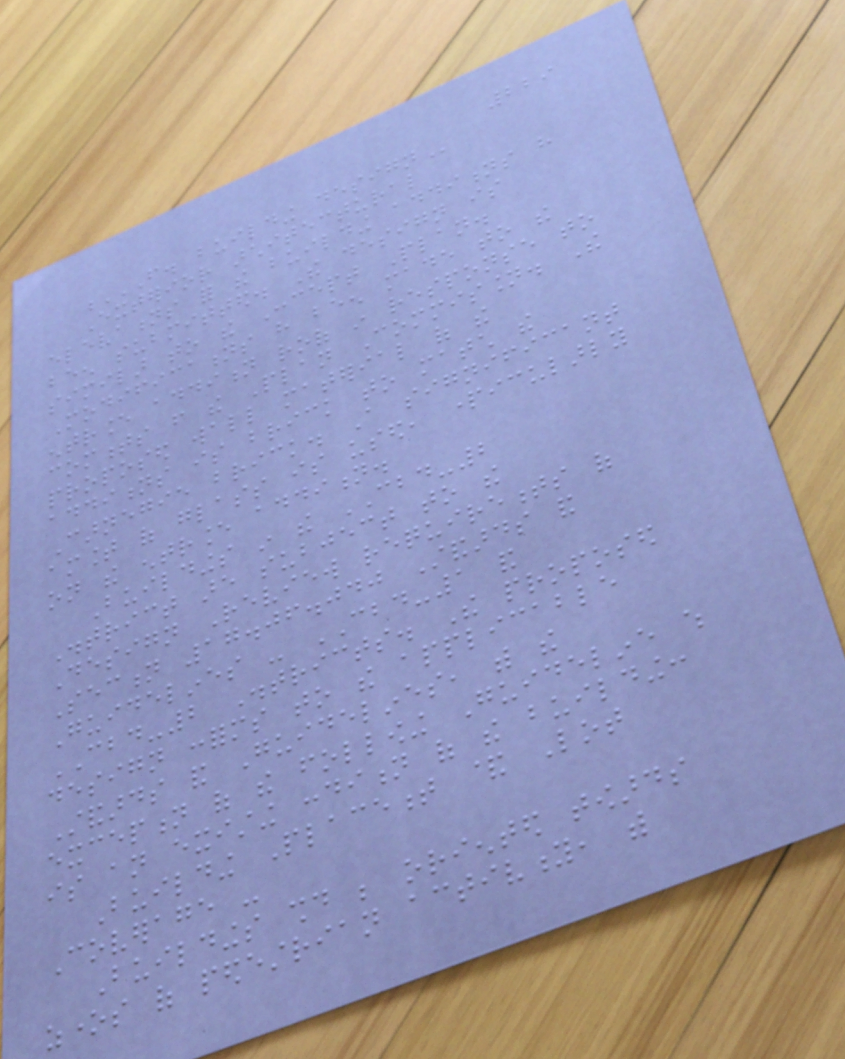229
F. BUILDING DESIGN
Exterior architectural
elevations for the building additions have
been submitted. The design is
similar to the Concept Plan.
Modifications have been made to the
entrance addition roof in response to
comments from the Plan Commission. The
proposed wall material of the
additions is brick to match the
Carnegie brick. A significant
amount of glass is used, particularly
on the entrance addition.
Buildings in the CBD-2
District are subject to the
Design Review requirements of
Section 17.06.040 Standards and
Guidelines - CBD-1 and
CBD-2 Districts. The proposed
design conforms to the applicable
Standards and Guidelines, with the
exception of the following Guideline which
is an existing condition of the building:
Building Placement & Lot
Coverage -
Buildings should be oriented towards
zones of pedestrian activity, with
